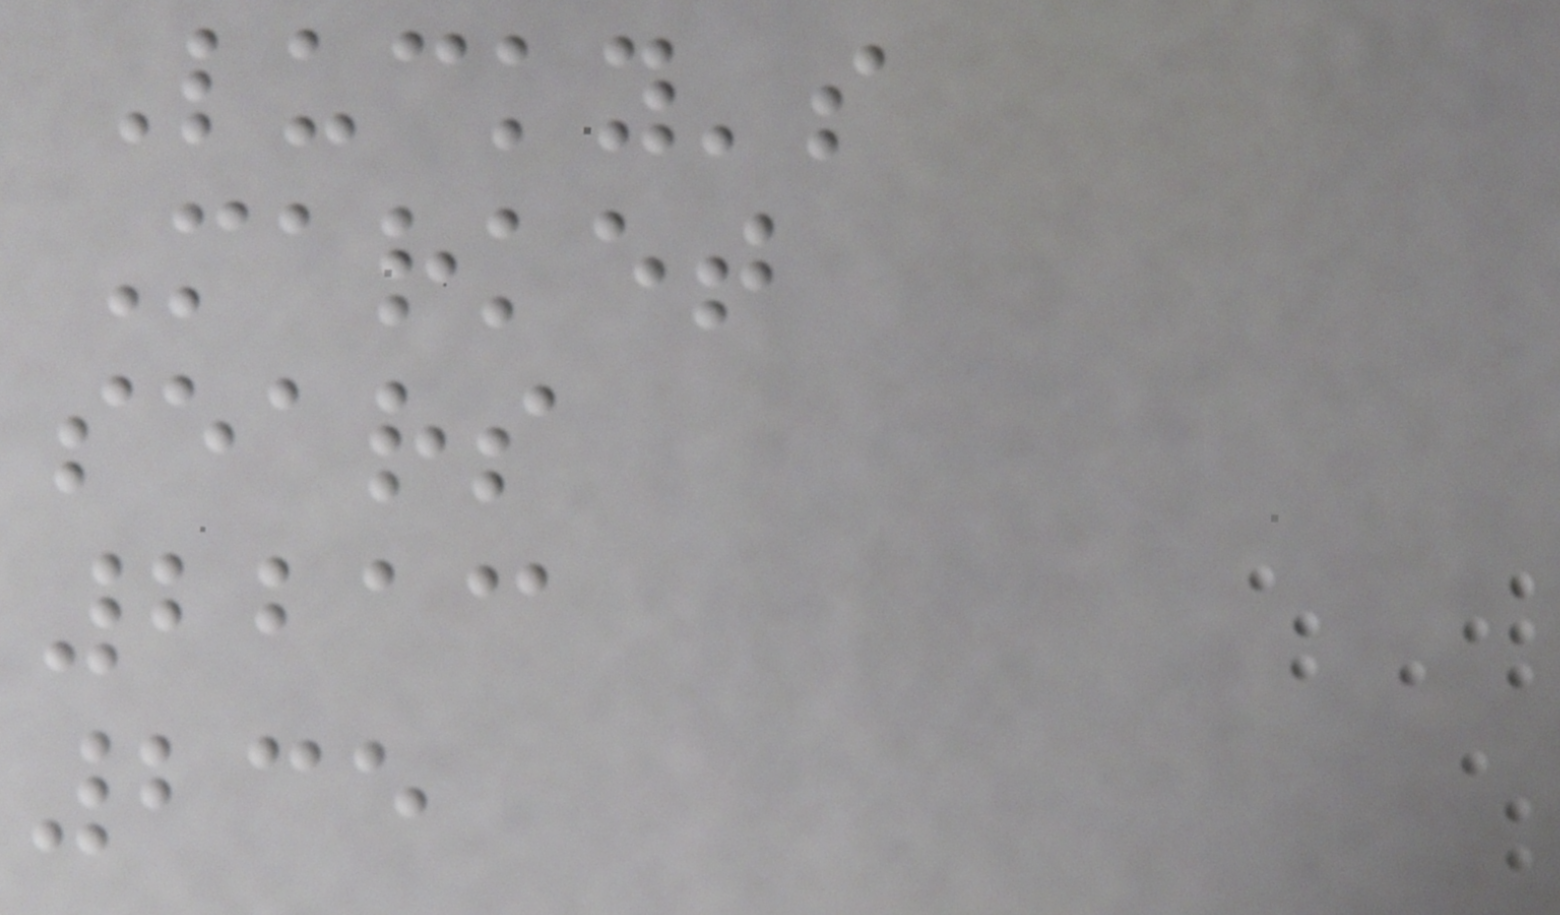Lucky's
Market
sears
2213
235
